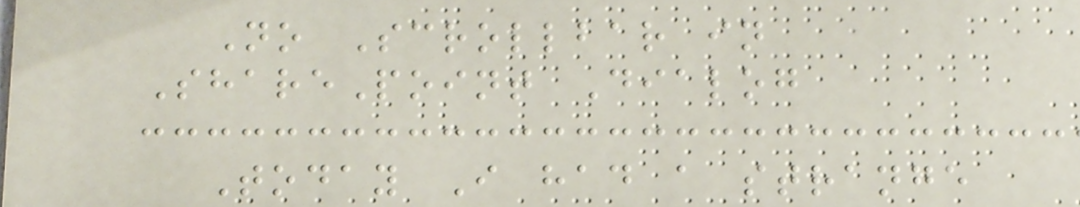No Scrollbar in
SharePoint Dialog
Today I had a strange
